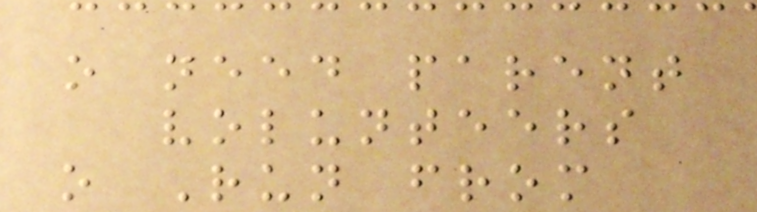o need parent
volunteers
o Run from
